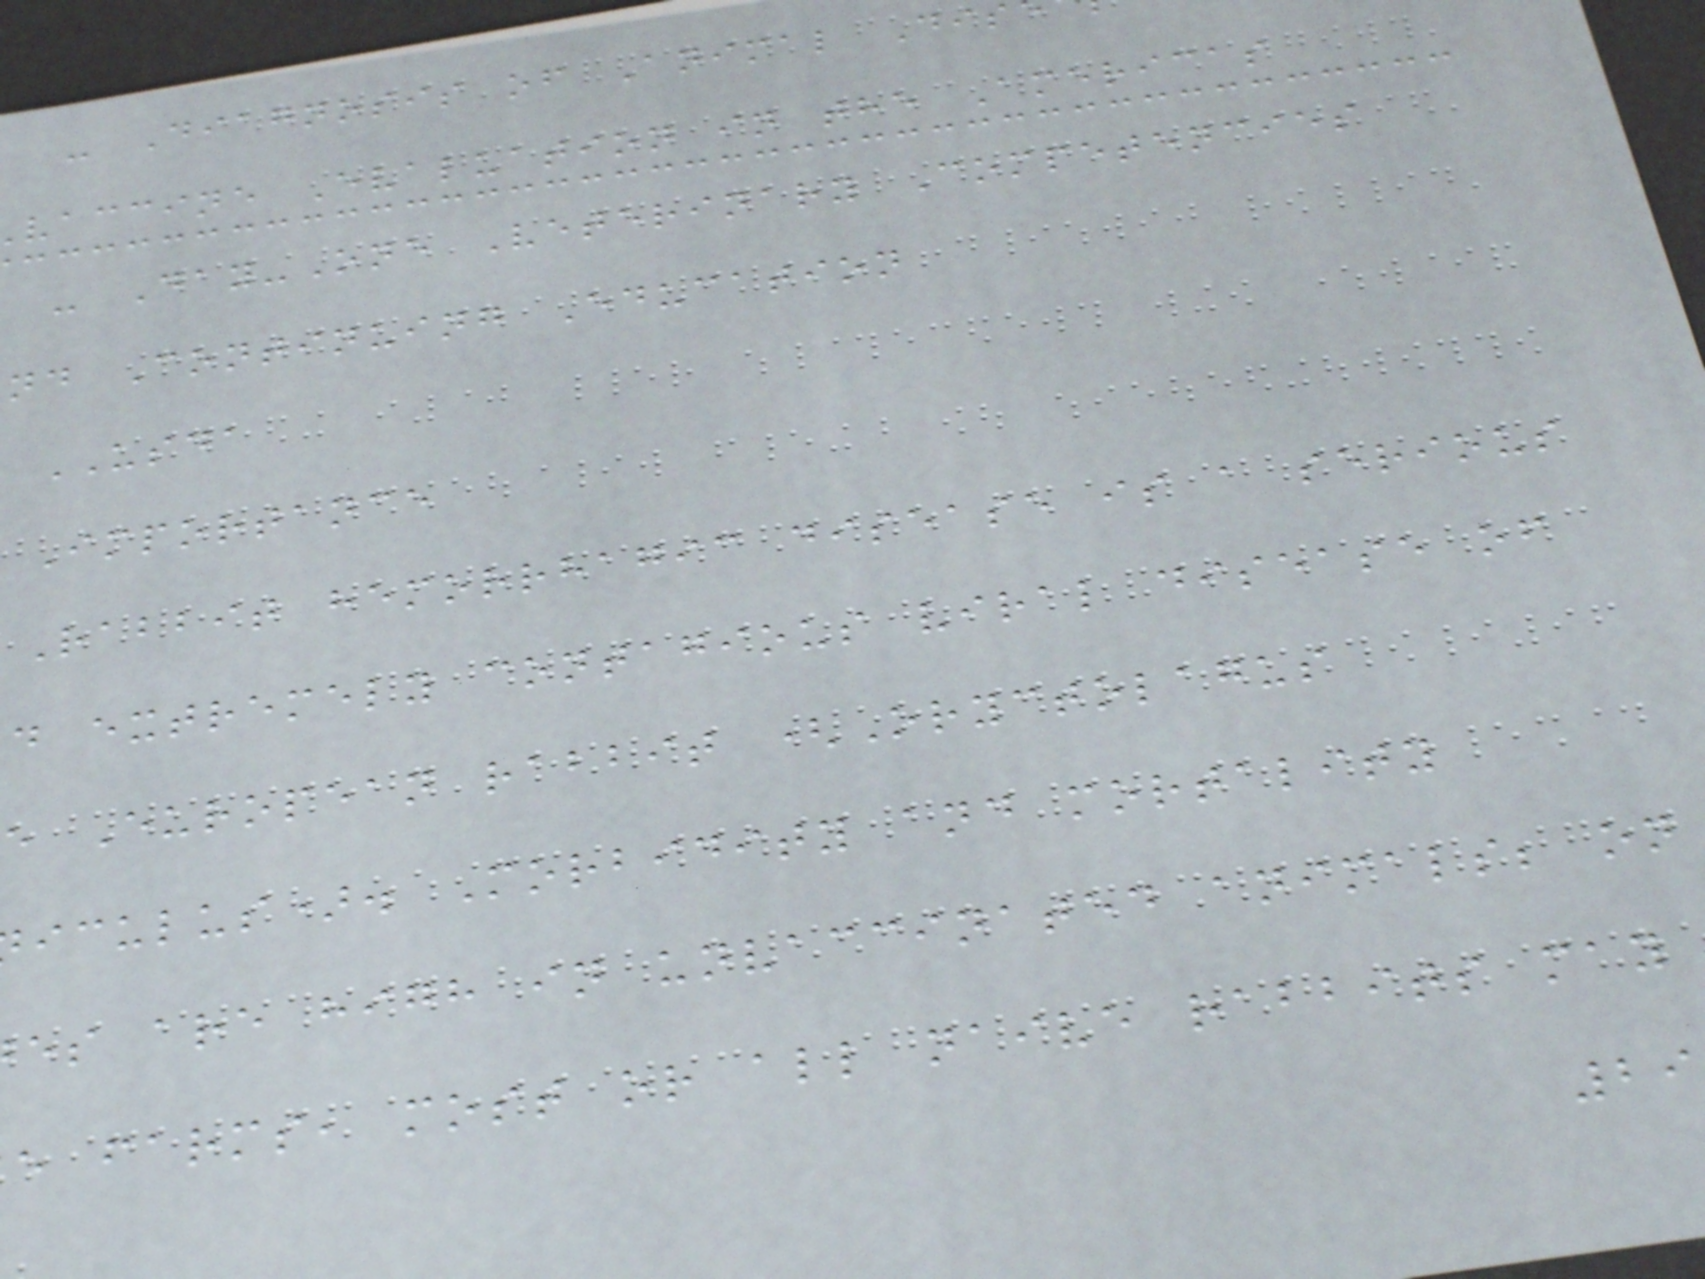- Diagnosis of Animal Dis
vaccine Evaluation in the Americas
- Day-One Veterinary Competencies
nd Continuing Education
USDA
Importance
Rabbit hemorrhagic disease is a serious
d extremely contagious viral disease of
e European rabbit (Oryctolagus
iculus). Morbidity and mortality
es are high in unvaccinated animals; on
e farms, most or all naive rabbits may
